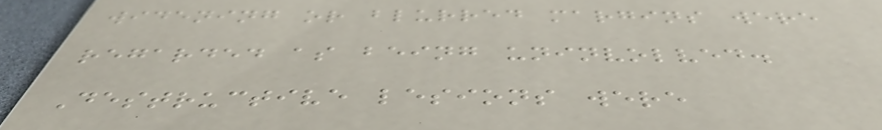widening or blurred margins were
regarded as being uninvolved.
Destructive lesions were
